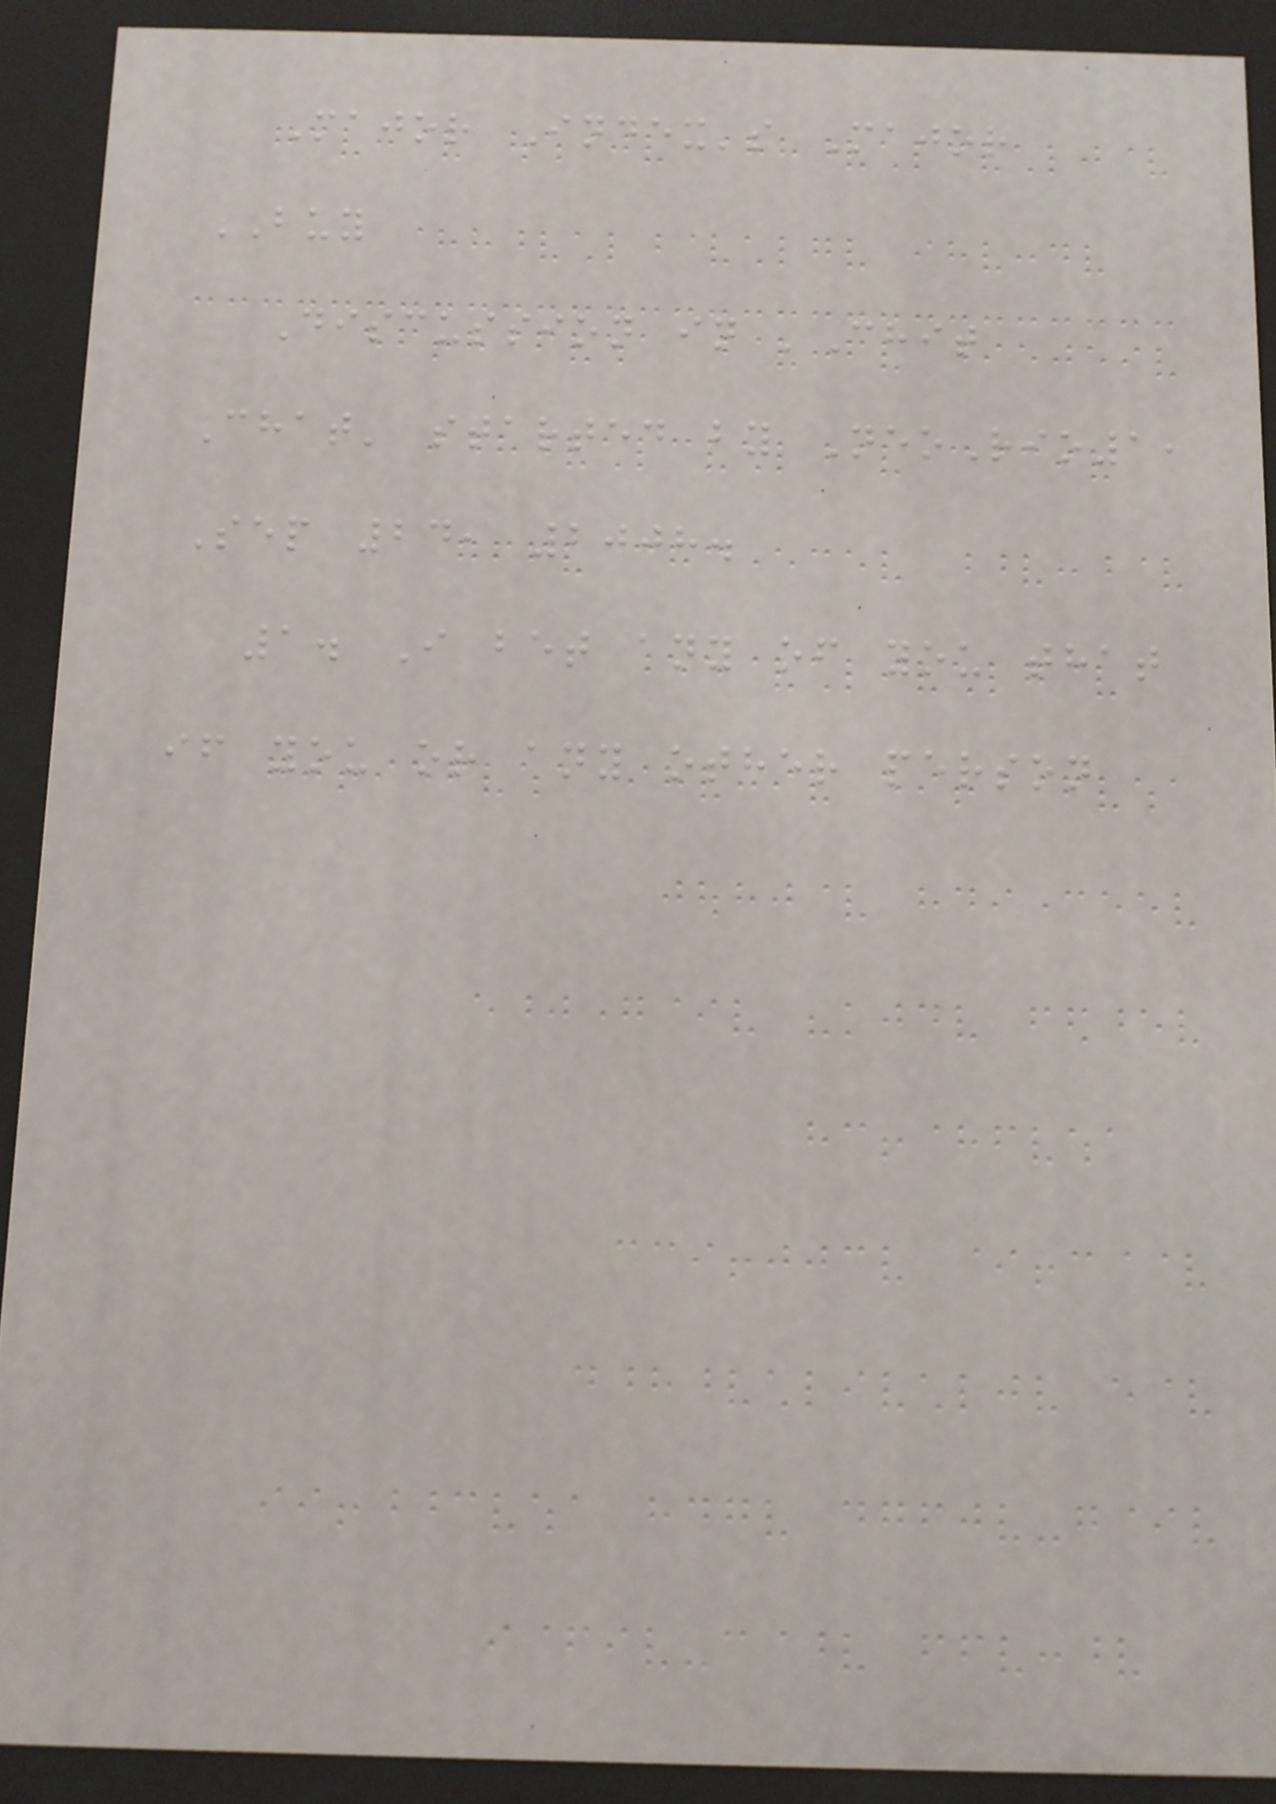Major Index's Major
BUY
Discussion in 'Chit
Chat' started by NeoRio1,
Sep 24, 2008.
1. I bet any of you that
if you or any other person
